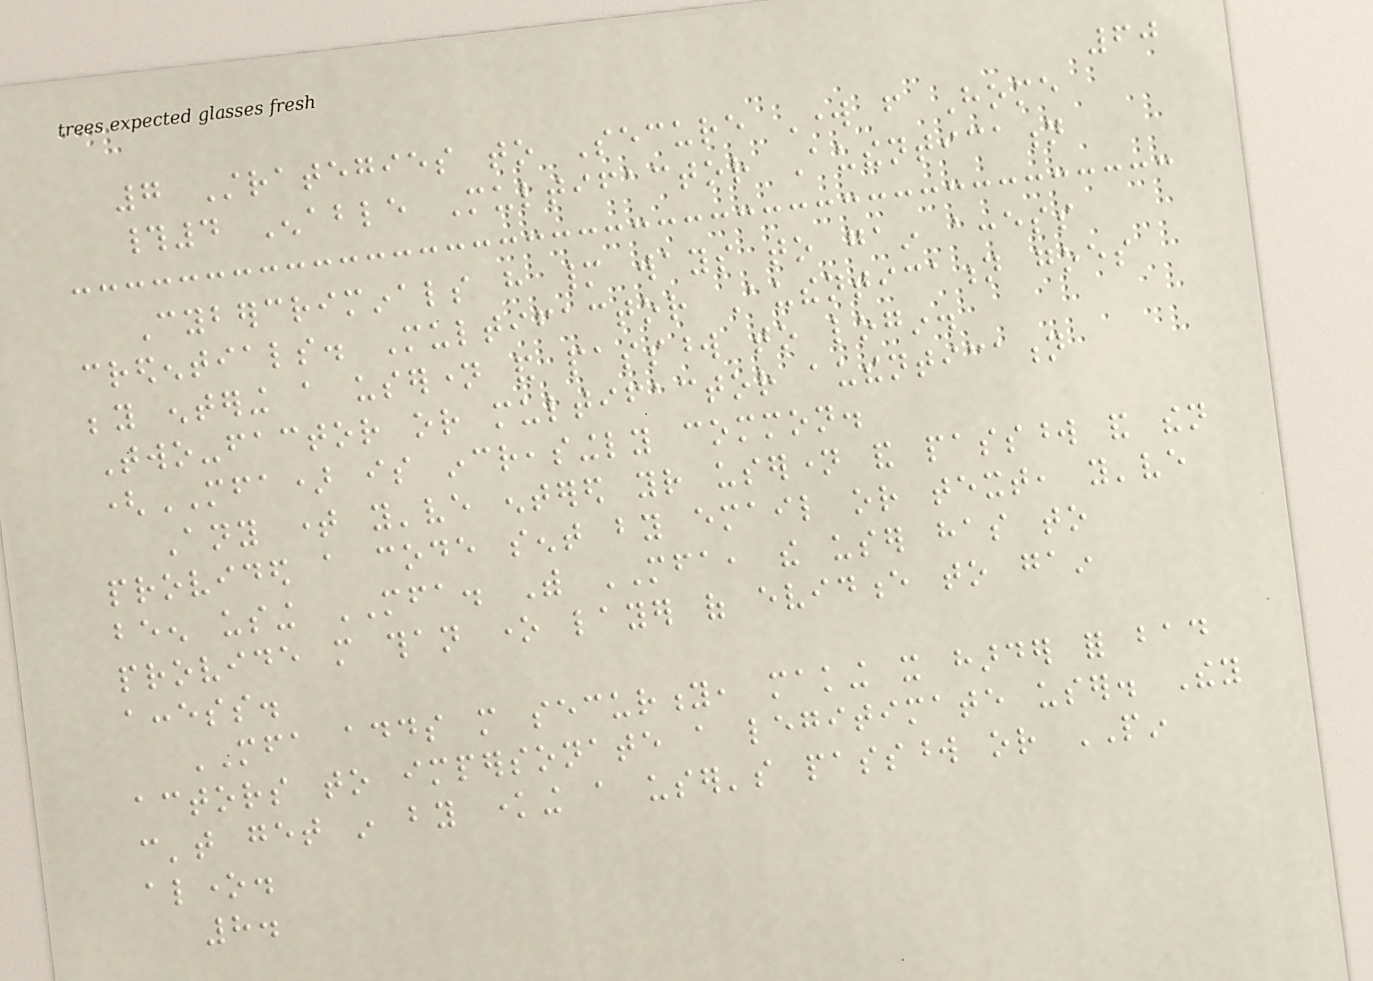60
7 Strategies to Secure Work from Home
#4 Enable Multifactor Authentication
Cybercriminals have many ways to gain access
credentials. Multifactor Authentication goes
beyond entering a username and password to login.
Two-factor or multifactor authentication
(MFA) is increasingly common.
Any time you've entered your username and password and then
provided a code sent by email or text, you've
been using MFA. With MFA, the user has to
provide more than one layer of evidence to gain
access.
MFA adds more security, making it harder for bad
actors to impersonate a legitimate user. They
can't get in by knowing a user's password or PIN
alone.
8.
